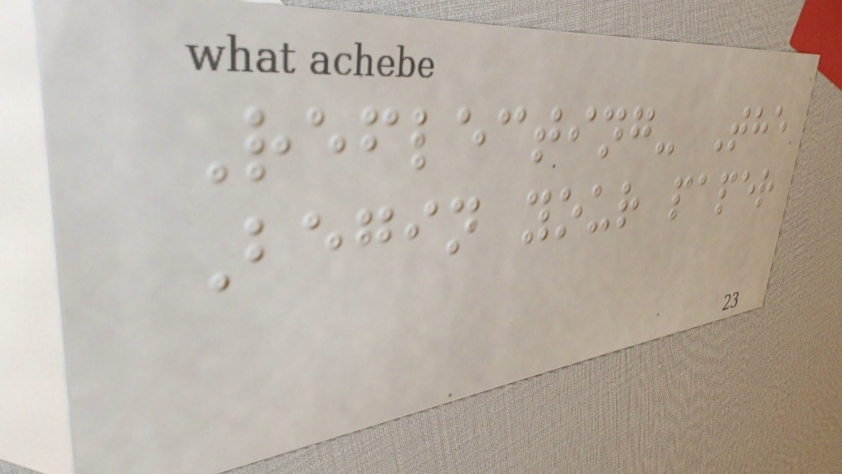Reflecting- The
Begin your paper
